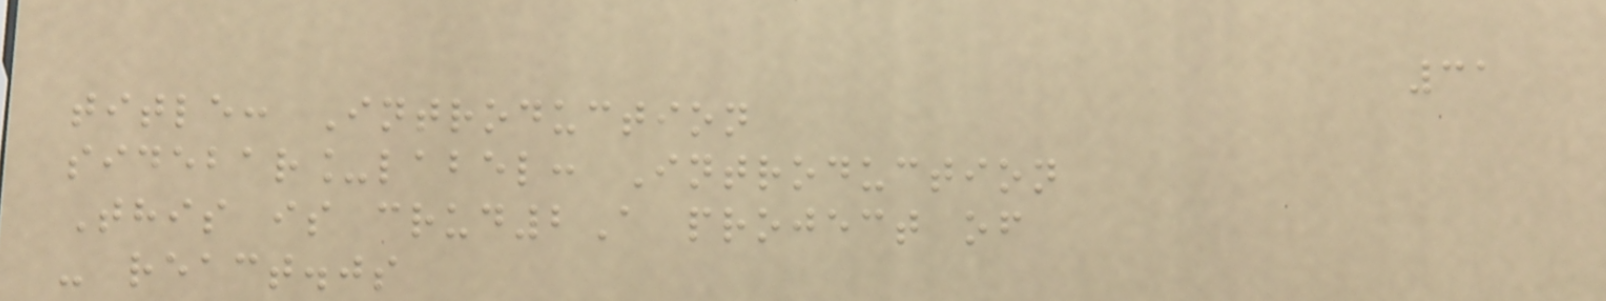31
title: Introduction
sidebar_label: Introduction
This is crud2A project of
- react.js
